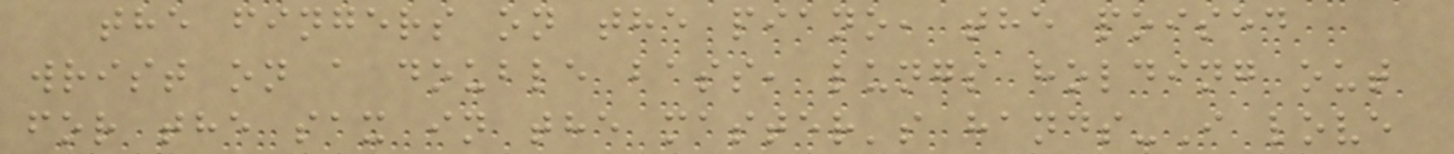the fingers on the piano, the poised
wrist on a double bass, lungs holding out
for the sax in the master's hands-I love
